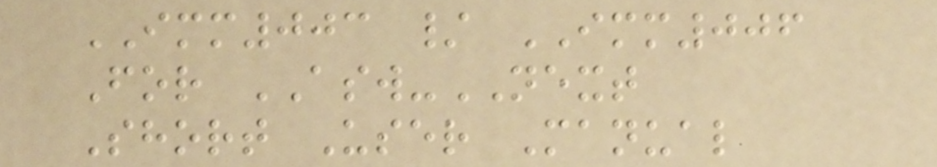IMM003 / IMM006
For ASW-NEXT
Short User Manual
